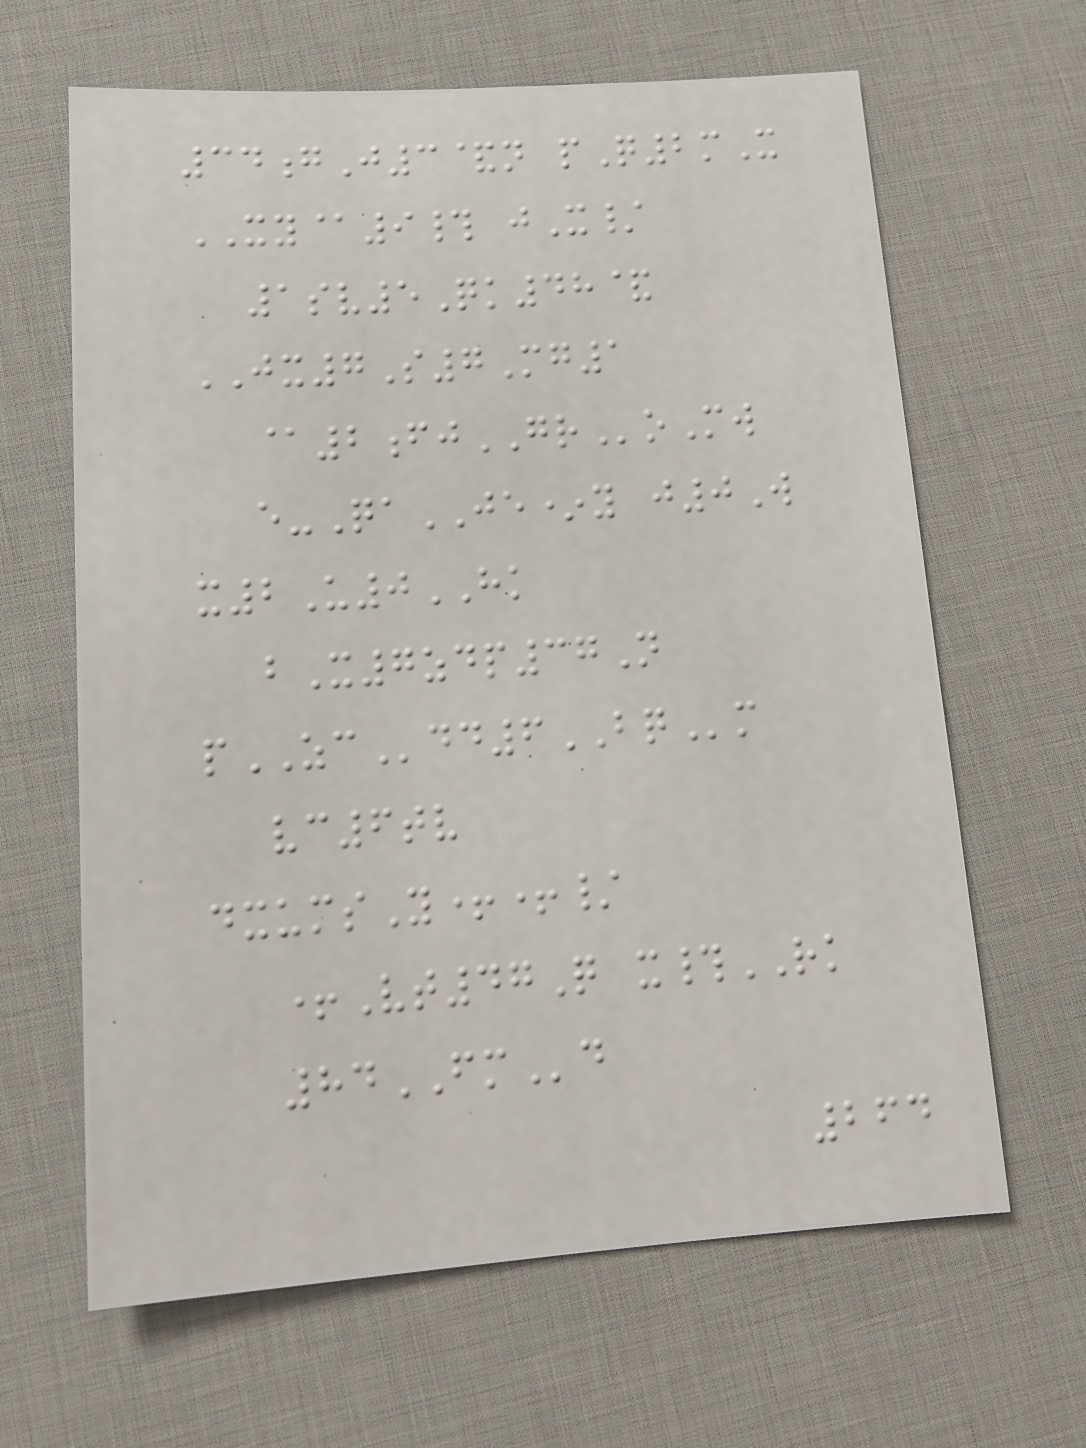34gJ3&n pQ2mX
XY@9# jX/
1sv5Qk48&
JX7S7Mg1
@2fjGRoMw
e-QaJE*y j0W
x2U0HK
bX7zdp37N
pZCdd6BQm
vc6tv
dxumsY++/
+Vt47Q x#RK
84FMd
264
